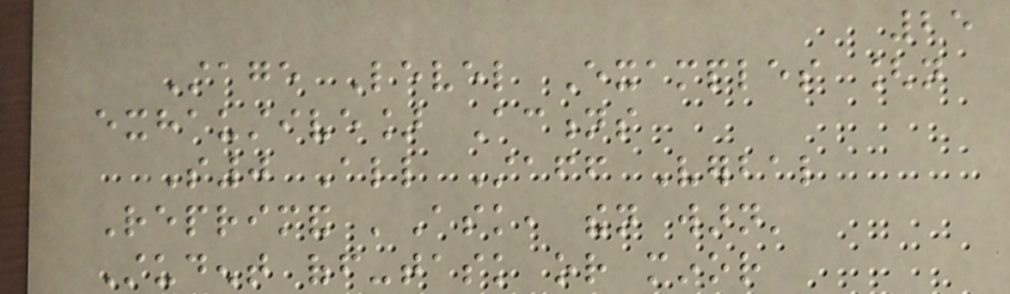25
Stage Level Examples [not
exhaustive] Actions
S0 All Staff Verbal
Reprimand 'Ask, then warn'
Student off-task or minor
